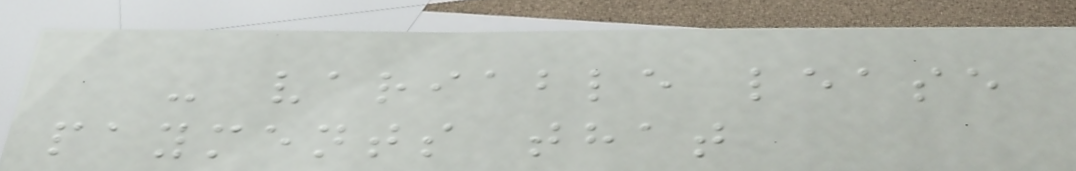- variable lease
payments that
